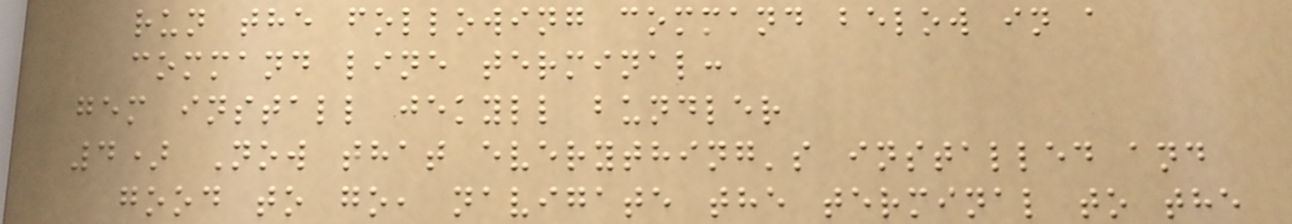run the following command below in a
command line terminal:
gem install jekyll bundler
4) Now that everything's installed and
good to go, navigate the terminal to the
